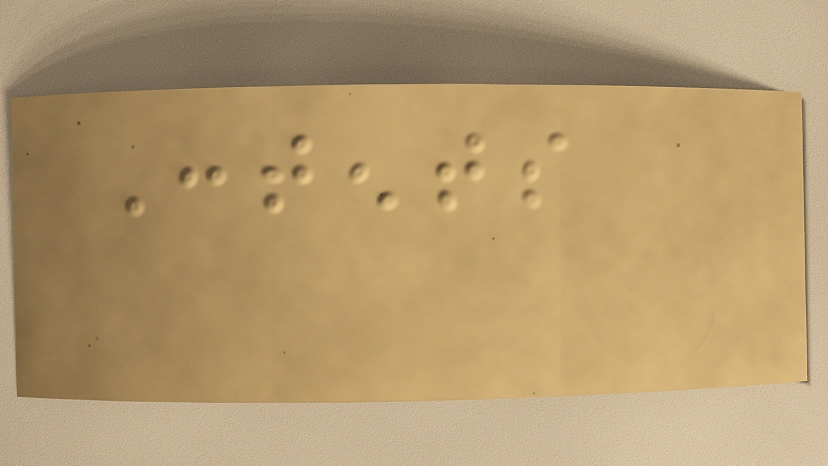Contents
